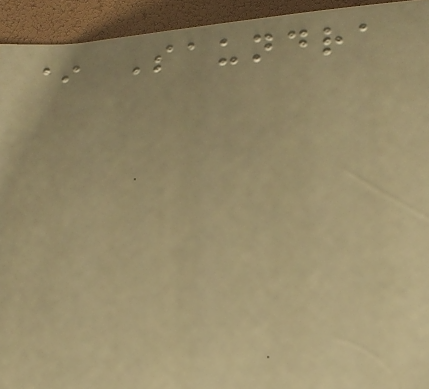* Saundra
